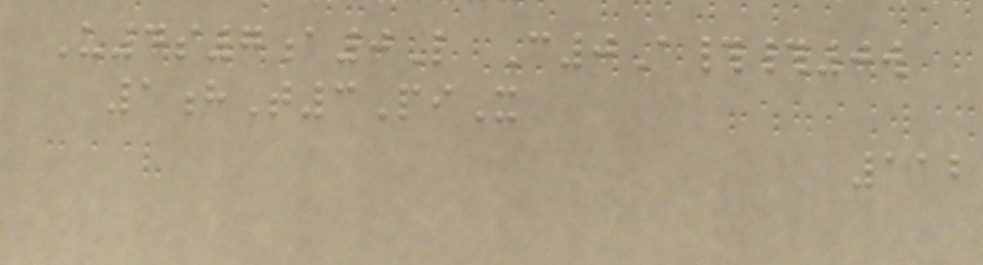U4s7a0L C0A##0w
1hT3PiX
112
